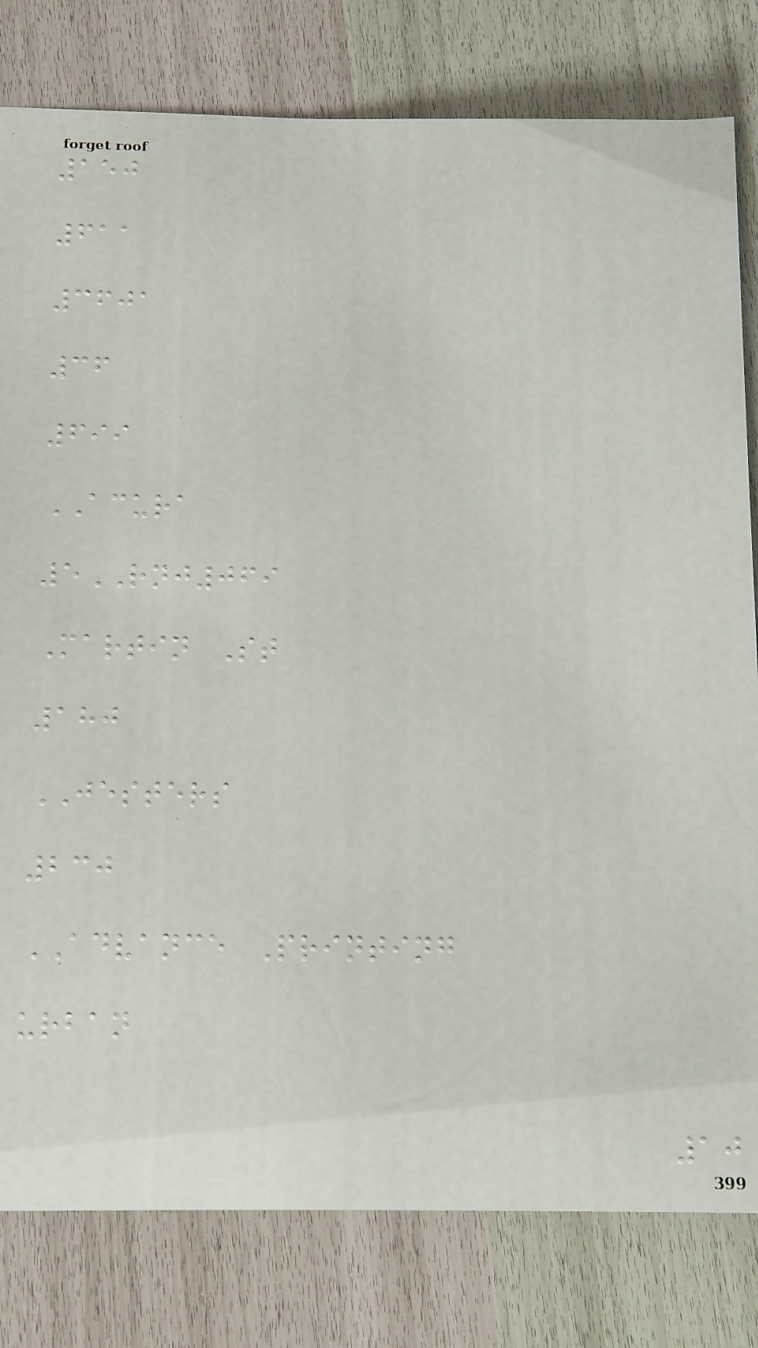150
611
3601
36
699
ACURA
5RNJ069
Martin St
180
JESTERS
230
ADVANCE Printing
urban
10
